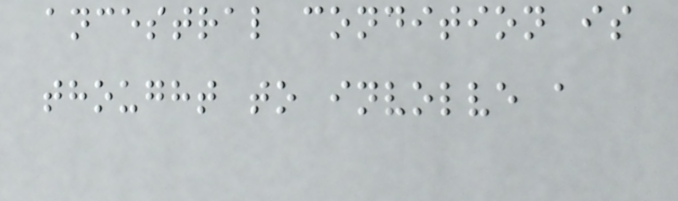ancestral condition is
thought to involve a
